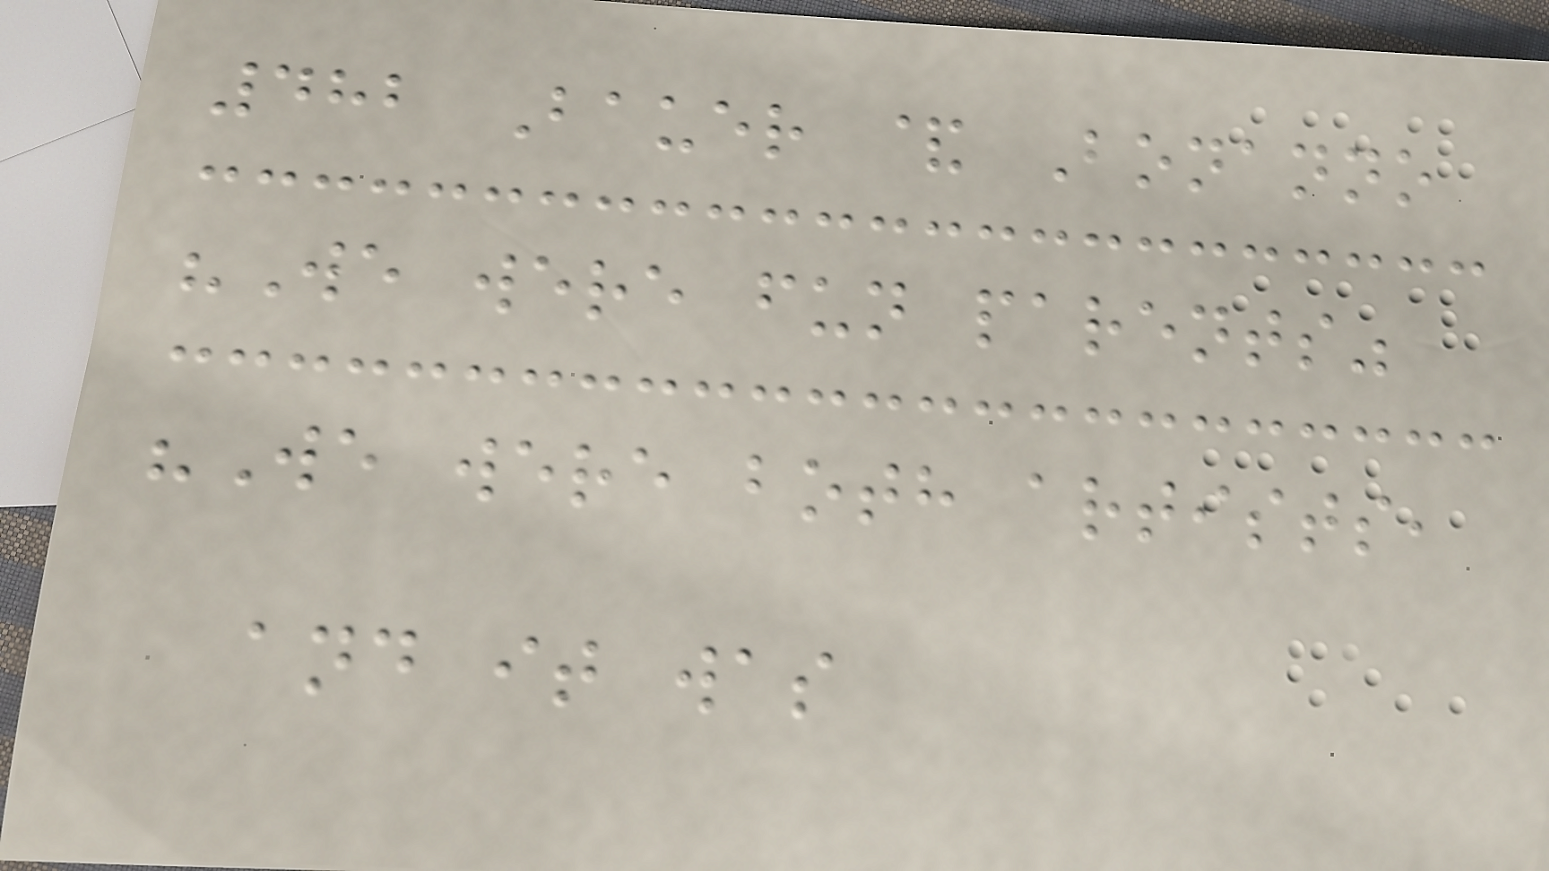482 Bauer & Bonanno
"We were fun parents"
"We were both artists,
and it was
